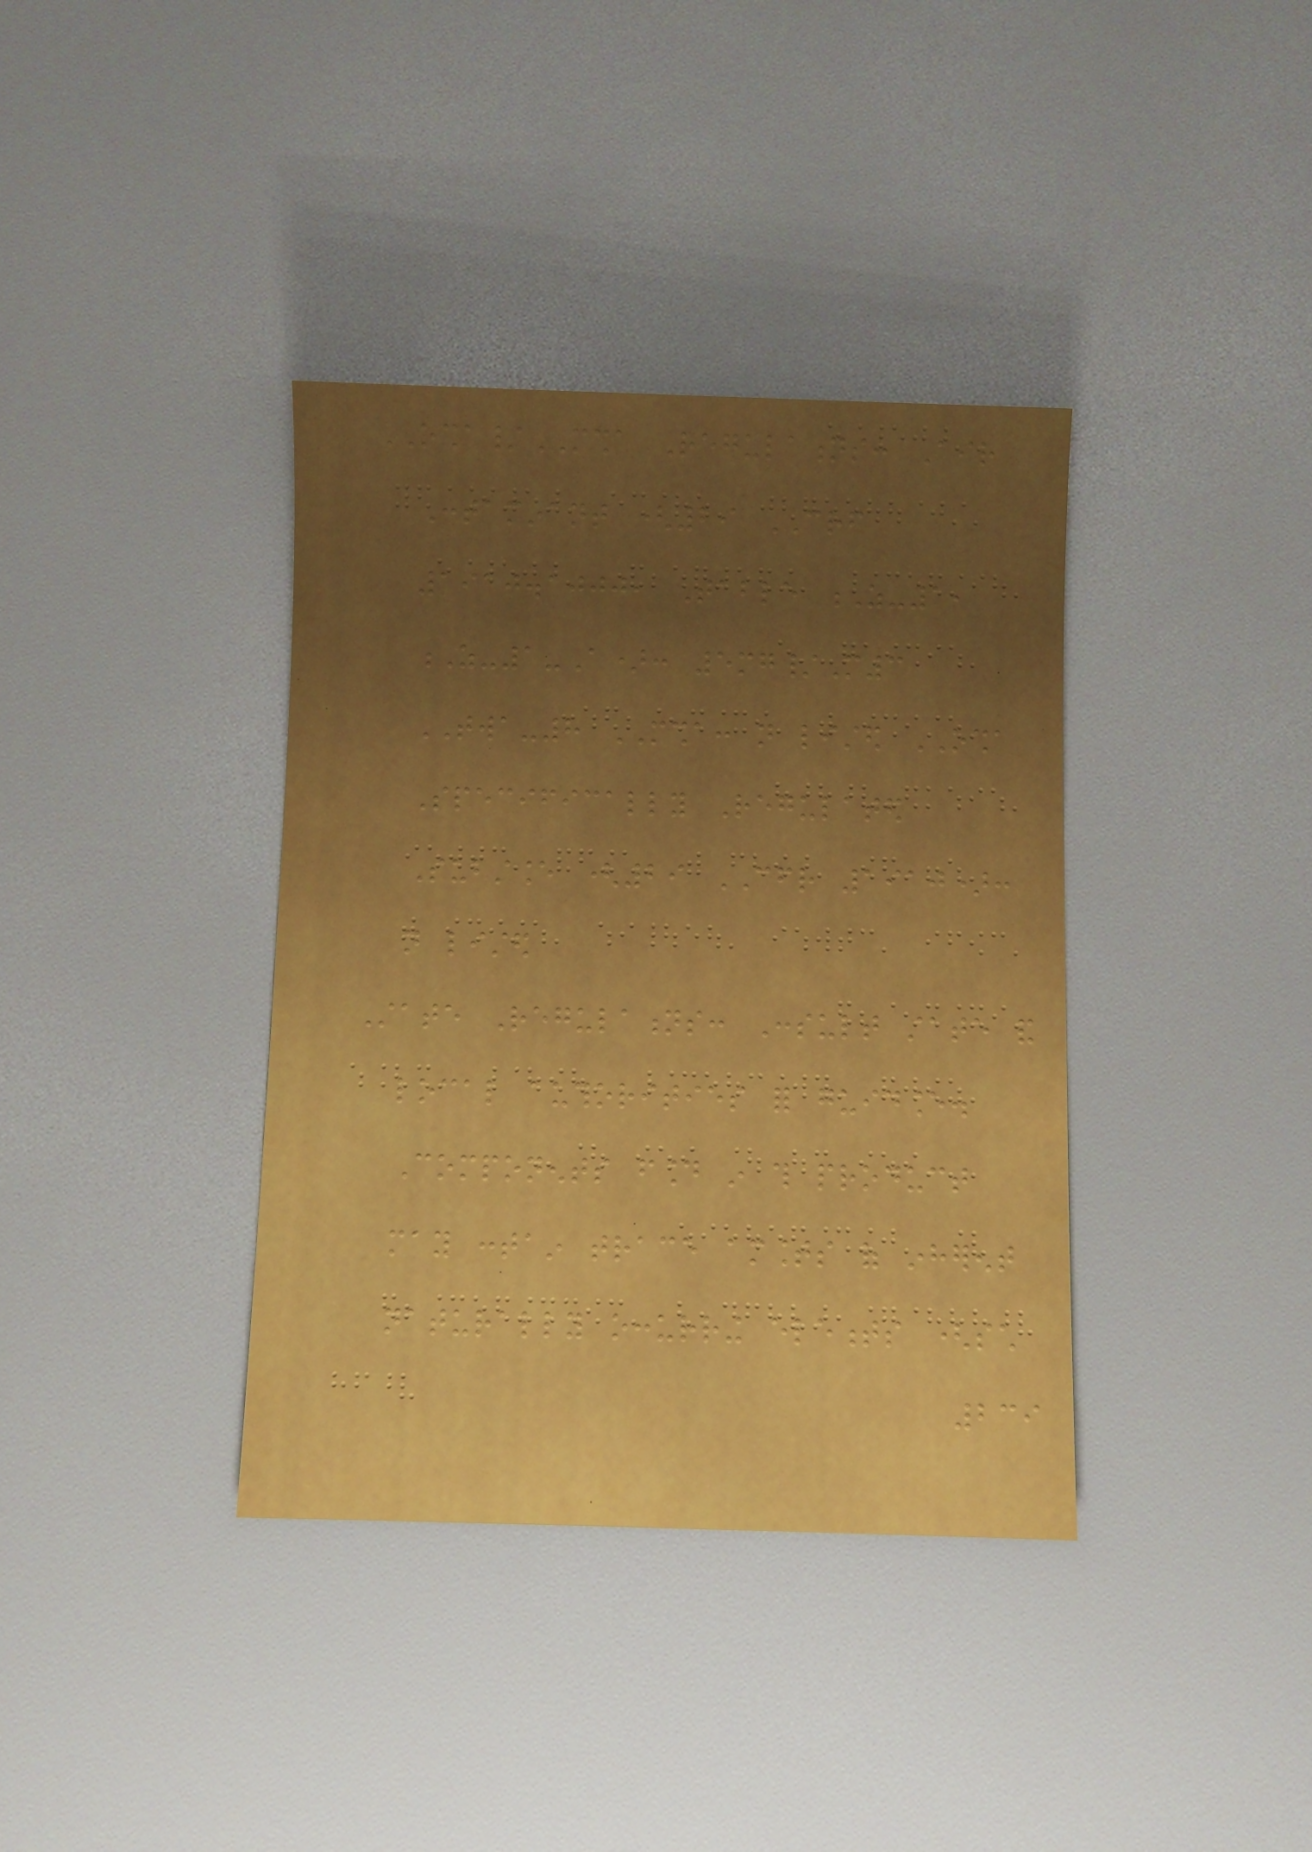OSHA/MSHA Regulations: Air
Contaminant (29 CRF
1910.1000, Table Z-1,
Z-1-A): 5mg/M3
TWA-8 MSHA: not listed OSHA
Specifically Regulated
Substance (29 CFR 1910):
not listed
State Regulations: Consult state and
local authorities for guidance.
Components found in this product
may contain trace amounts of inherent
naturally occurring elements (such
239
